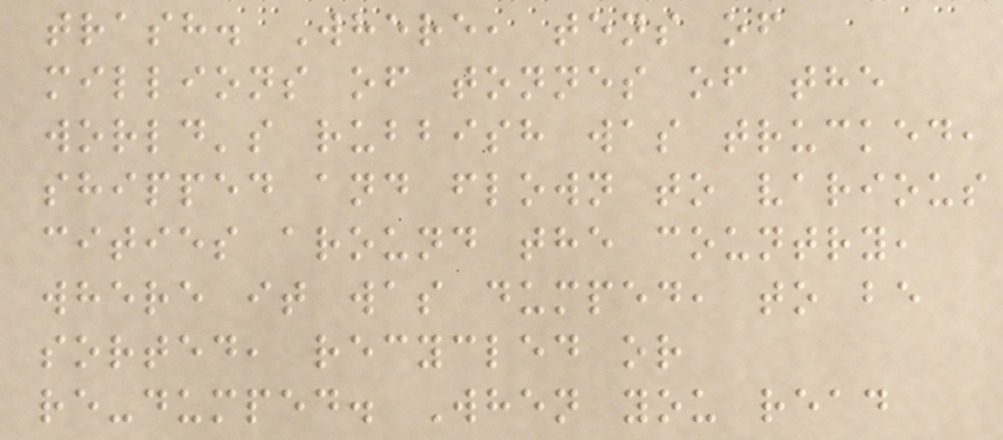trash. Where, tens of
millions of tonnes of the
world's rubbish was trucked,
shipped and flown to various
cities around the country,
where it was dumped, to be
sorted, recycled or
re-dumped. When you read
